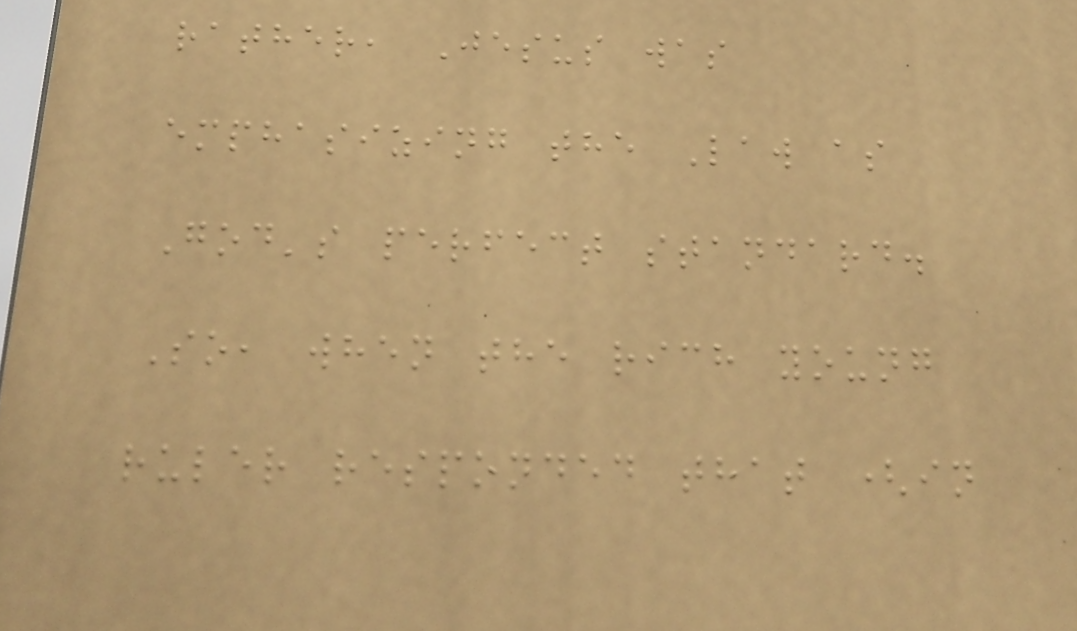rather, Jesus was
emphasizing the Law as
God's perfect standard.
So, when the rich young
ruler responded that (in
